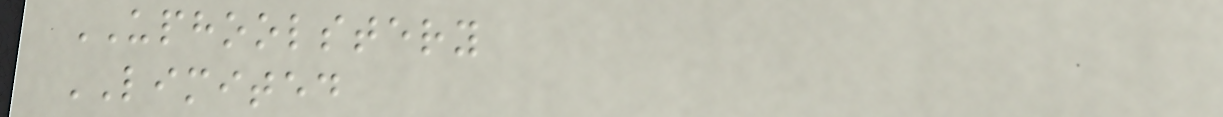UPHOOLSTERY
LIMITED
